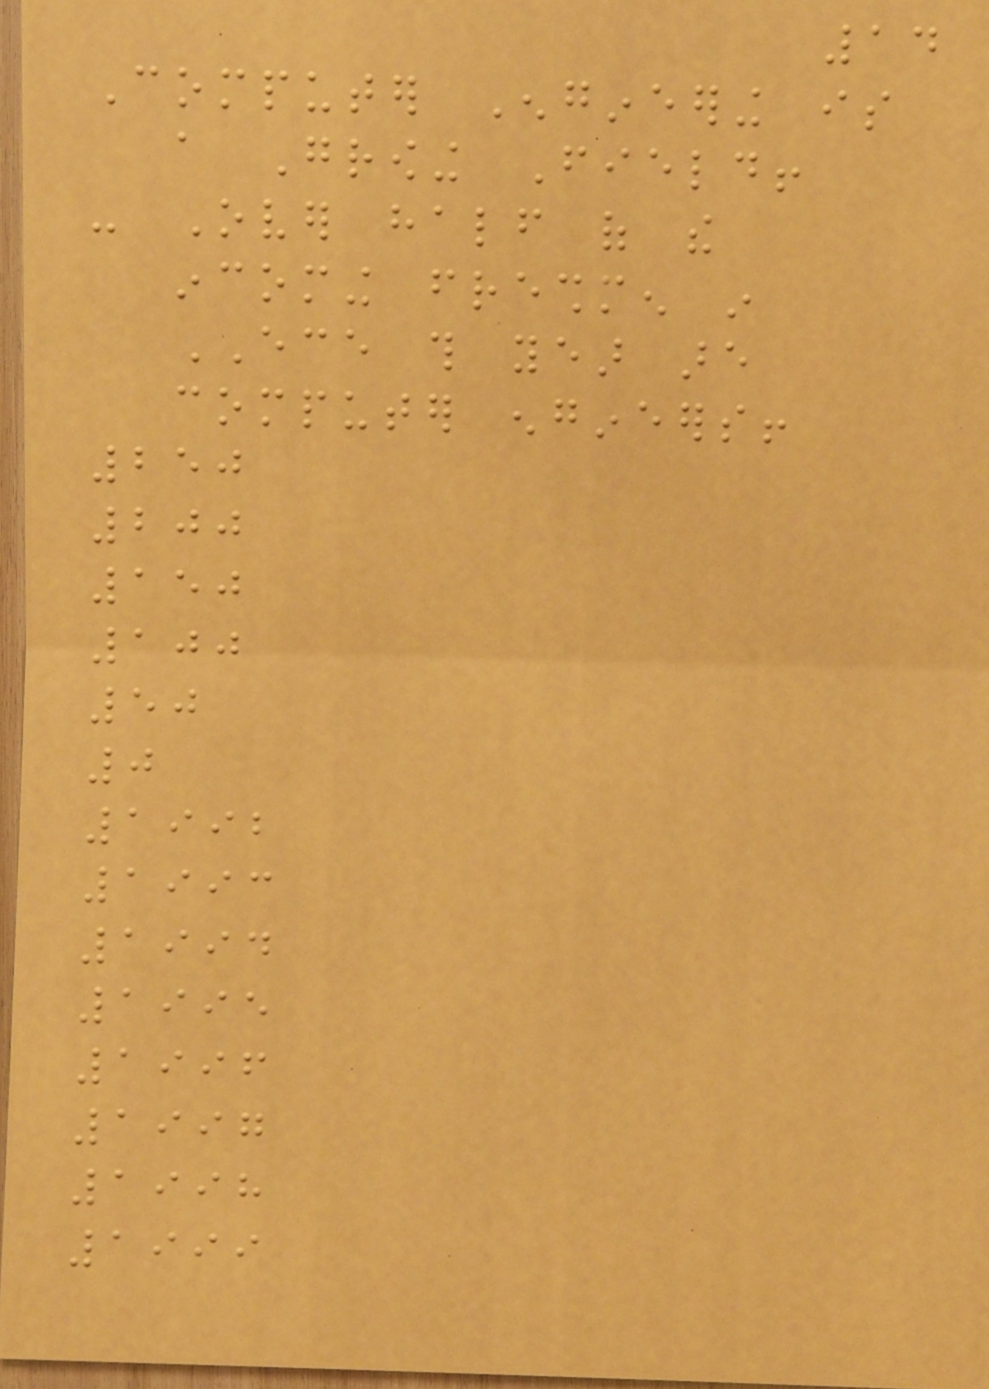14
Computer Engineering is
a Growing Field!
- Over half of the
incoming freshmen in
ECE this year are
computer engineers!
250
200
150
100
50
0
1992
1993
1994
1995
1996
1997
1998
1999
